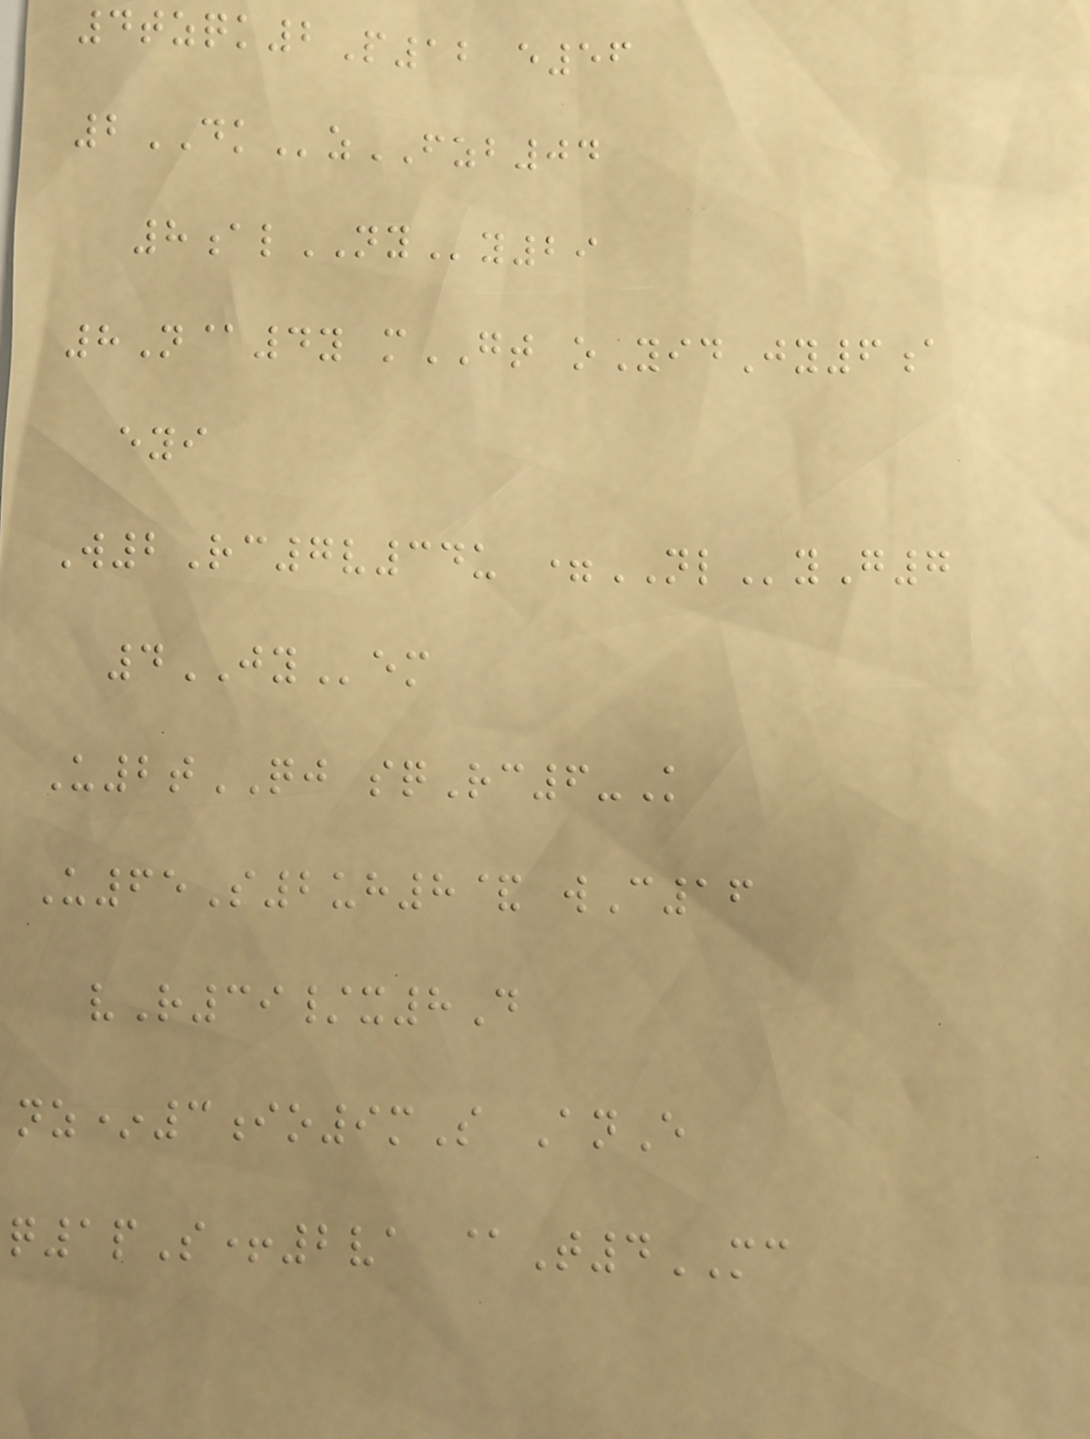4tzqk2P12 e56
2DKzFZB04
8alNYy29
8N@4y mGT oYidJy6a
eyi
W2Rc7v34u =NLyG7
4JYem
U2tQJ sqRc6-K
U65S2uh8& wC16
vR39/x8D
nz*3io9mS AnE
q1pS+2va @T4MC
